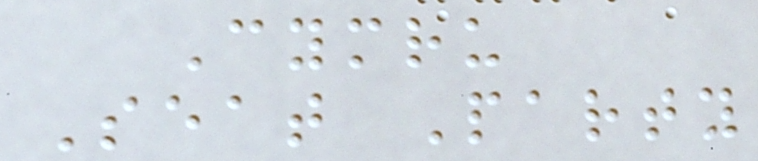Cymru
Seat Party
